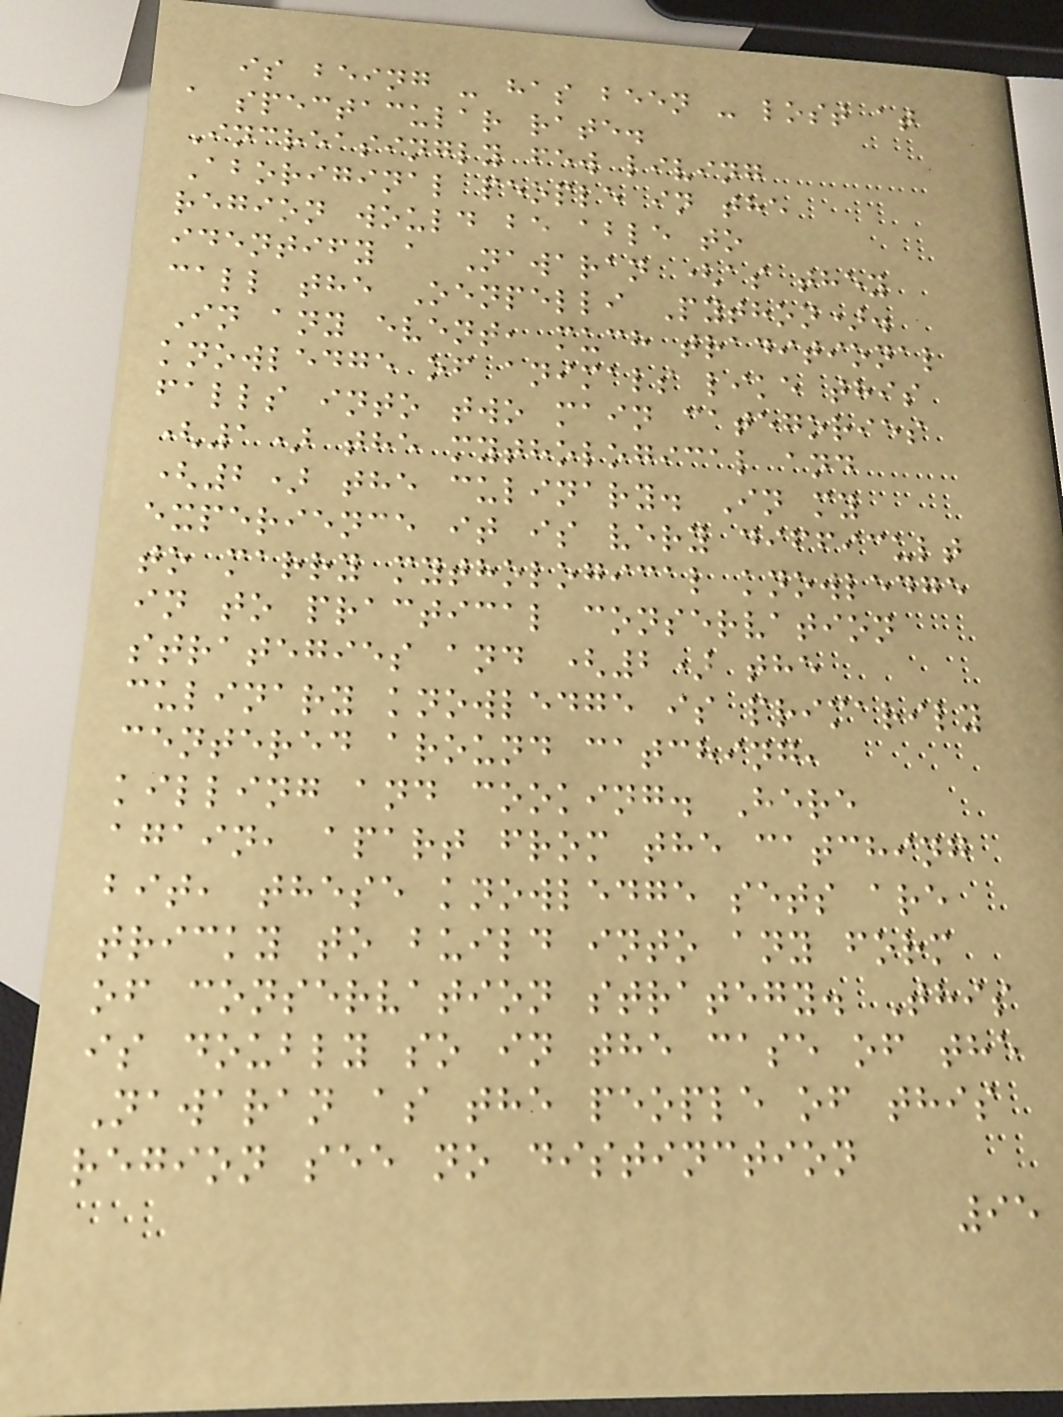is being - has been - lost at
a spectacular rate.
Increasingly few living
Aboriginal people in the
region would be able to
identify a Nawaran (as they
call the Oenpelli Python).
In any event, much traditional
knowledge of animals like this
falls into two main categories
(1) the mythological and
(2) the culinary. In my
experience it is very difficult
to marry mythological knowledge
in to practical conservation
strategies and (2) the
culinary knowledge is primarily
centered around catching,
killing and cooking. Here
again, apart from the catching
bit, these knowledge sets are
tricky to build into any form
of conservation strategy. This
is doubly so in the case of the
Nawaran as the people of this
region see no distinction
95
